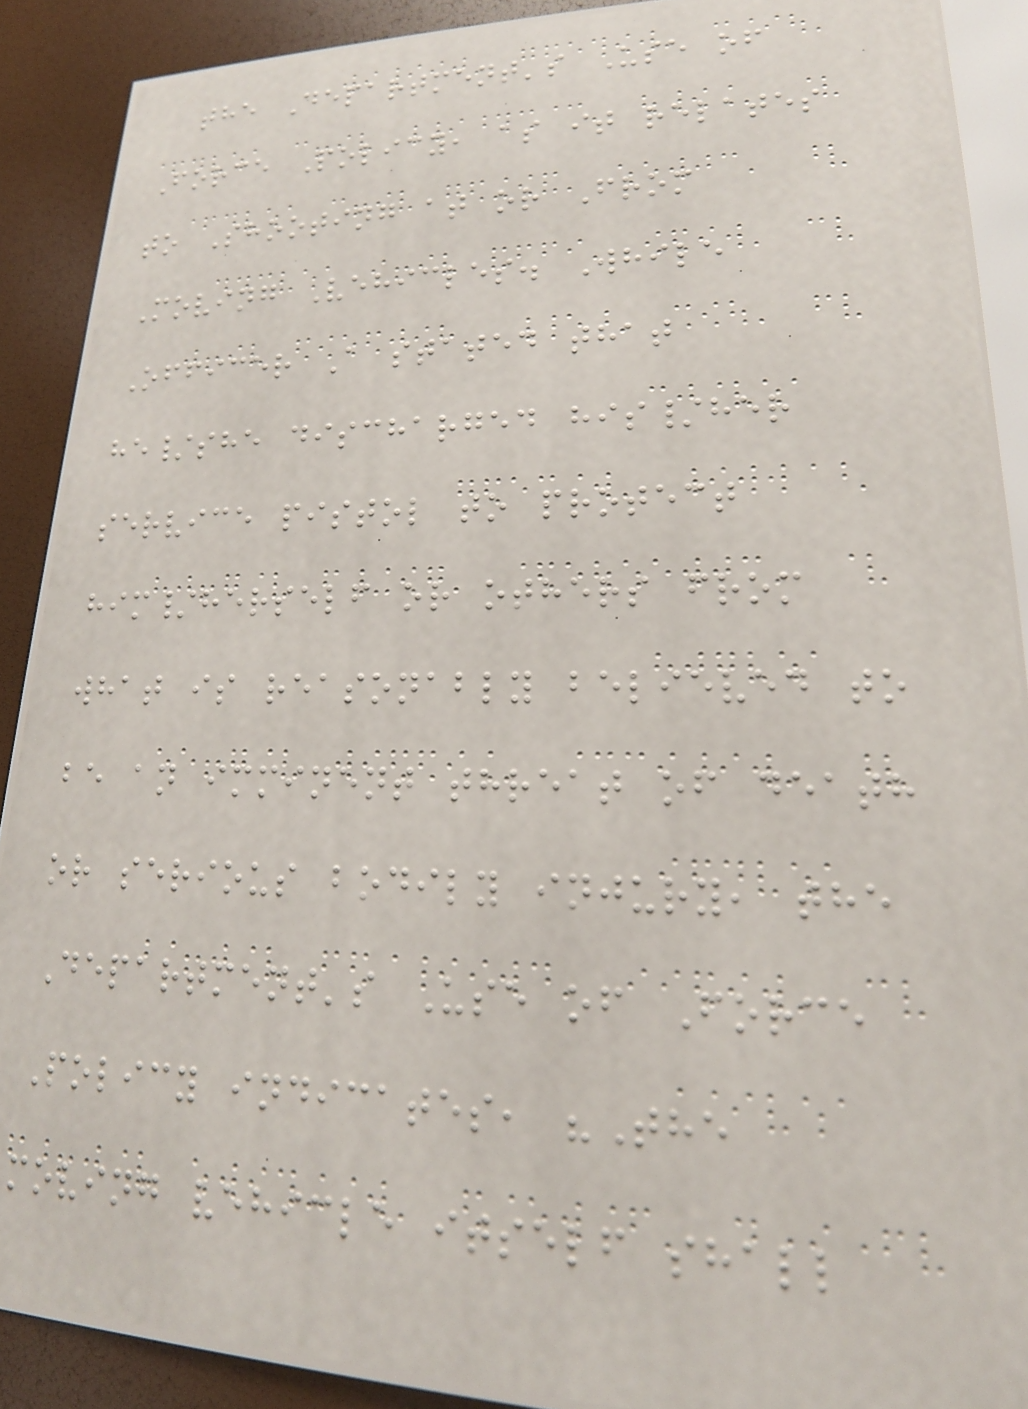the Department's Use of
Force Policy, as it relates
to Shooting at or From
Moving Vehicles. While
Officer A stated that
he/she discharged his/her
service pistol to protect
him/herself or others from
what is reasonably believed to
be an imminent threat of death
or serious bodily injury, the
Department's Use of Force
Policy indicates, "The
moving vehicle itself shall
